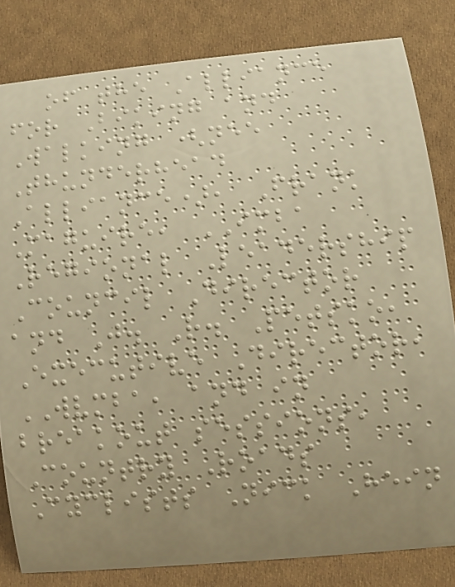of the Alliance
for Biking and
Walking (nee
Thunderhead
Alliance), Frank
Maguire, IMBA
Regional Leadership
Council Director
and J. R. Petsko,
Executive Director,
WVMBA, and in
breakout sessions,
Country Roads
Cyclists Nick Hein
